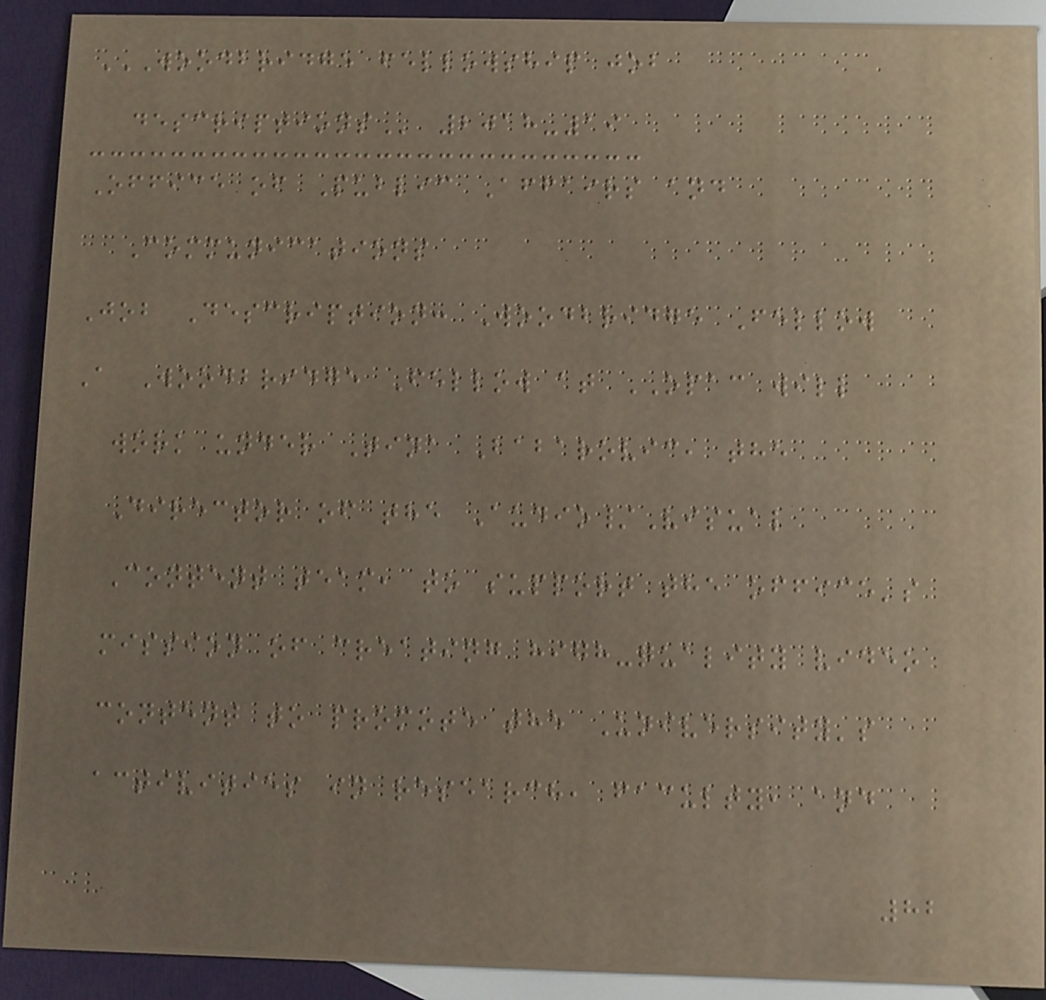WOODBRIDGE FELLOWSHIP JOB
DESCRIPTIONS 2018-19
Office of Public Affairs and
Communications
Job Description: Woodbridge Fellow
A Woodbridge Fellow at OPAC will
work under Tina Babarovic, the
Director of the Audio/Visual
Content team, to support the office's
mission of creating high-quality video
content to promote the University's
activities in research, faculty, and
82
